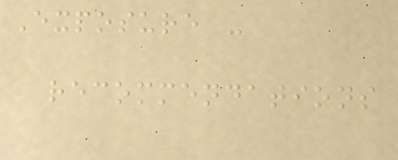Exposure -
recommendations
